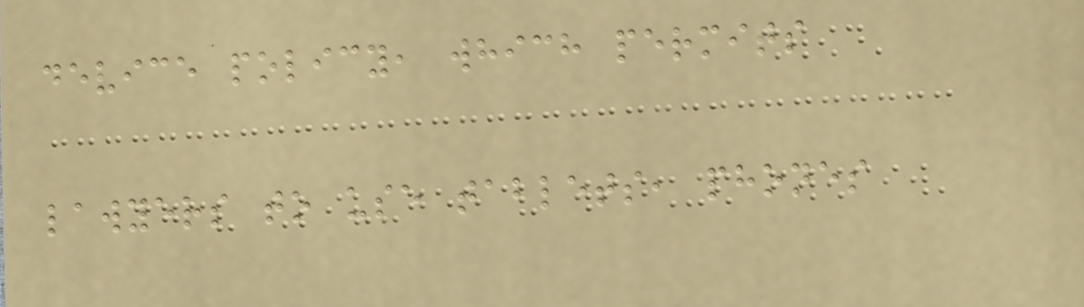device policy, which permits
lawyers to use tablets, phones
